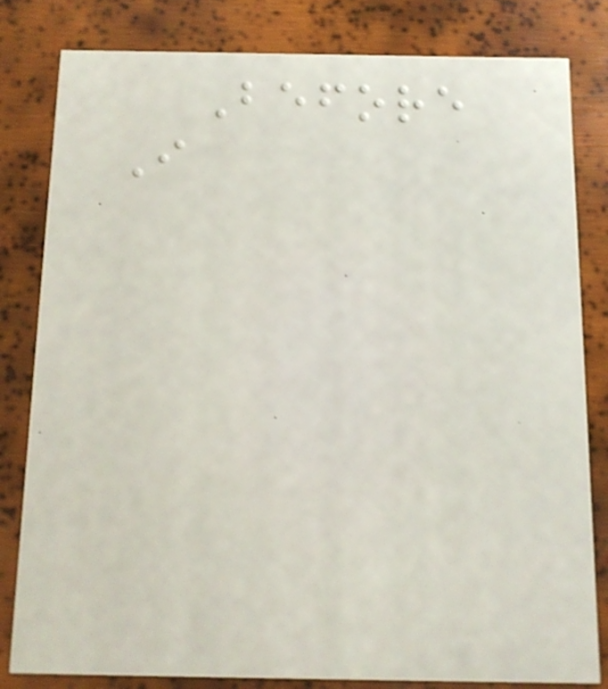Before
I
